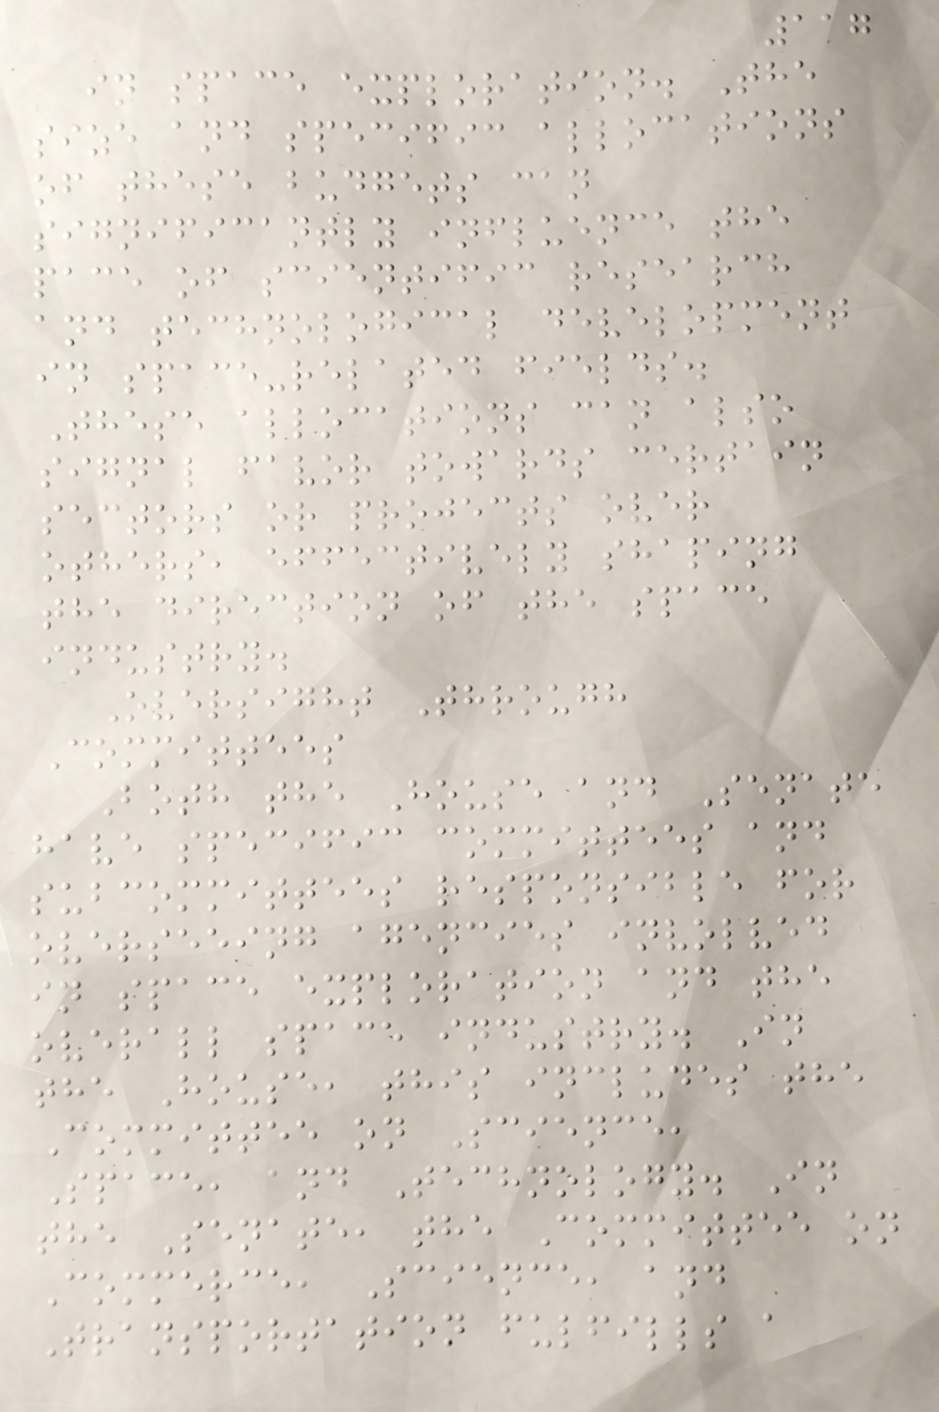117
in space exploration. The
size and specific allocations
of these budgets can
significantly influence the
pace of scientific research
and technological development
in space-related fields.
These allocations can also
signal favor towards certain
sectors or projects over
others, effectively shaping
the direction of the space
industry.
Oversight Through
Committees
Both the House and Senate
have specific committees and
subcommittees responsible for
overseeing agencies involved
in space exploration and the
overall space industry. In
the House, this includes the
Committee on Science,
Space, and Technology. In
the Senate, the Committee on
Commerce, Science, and
Transportation fulfills a
